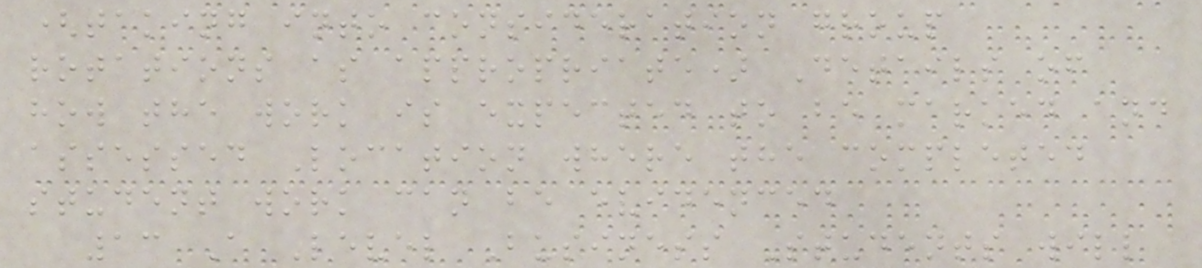(taking into consideration group
rotations as appropriate) Details of
how the work is expected to be marked and
assessed Location where the completed
student work can be evidenced
13 A Level Business Students will
